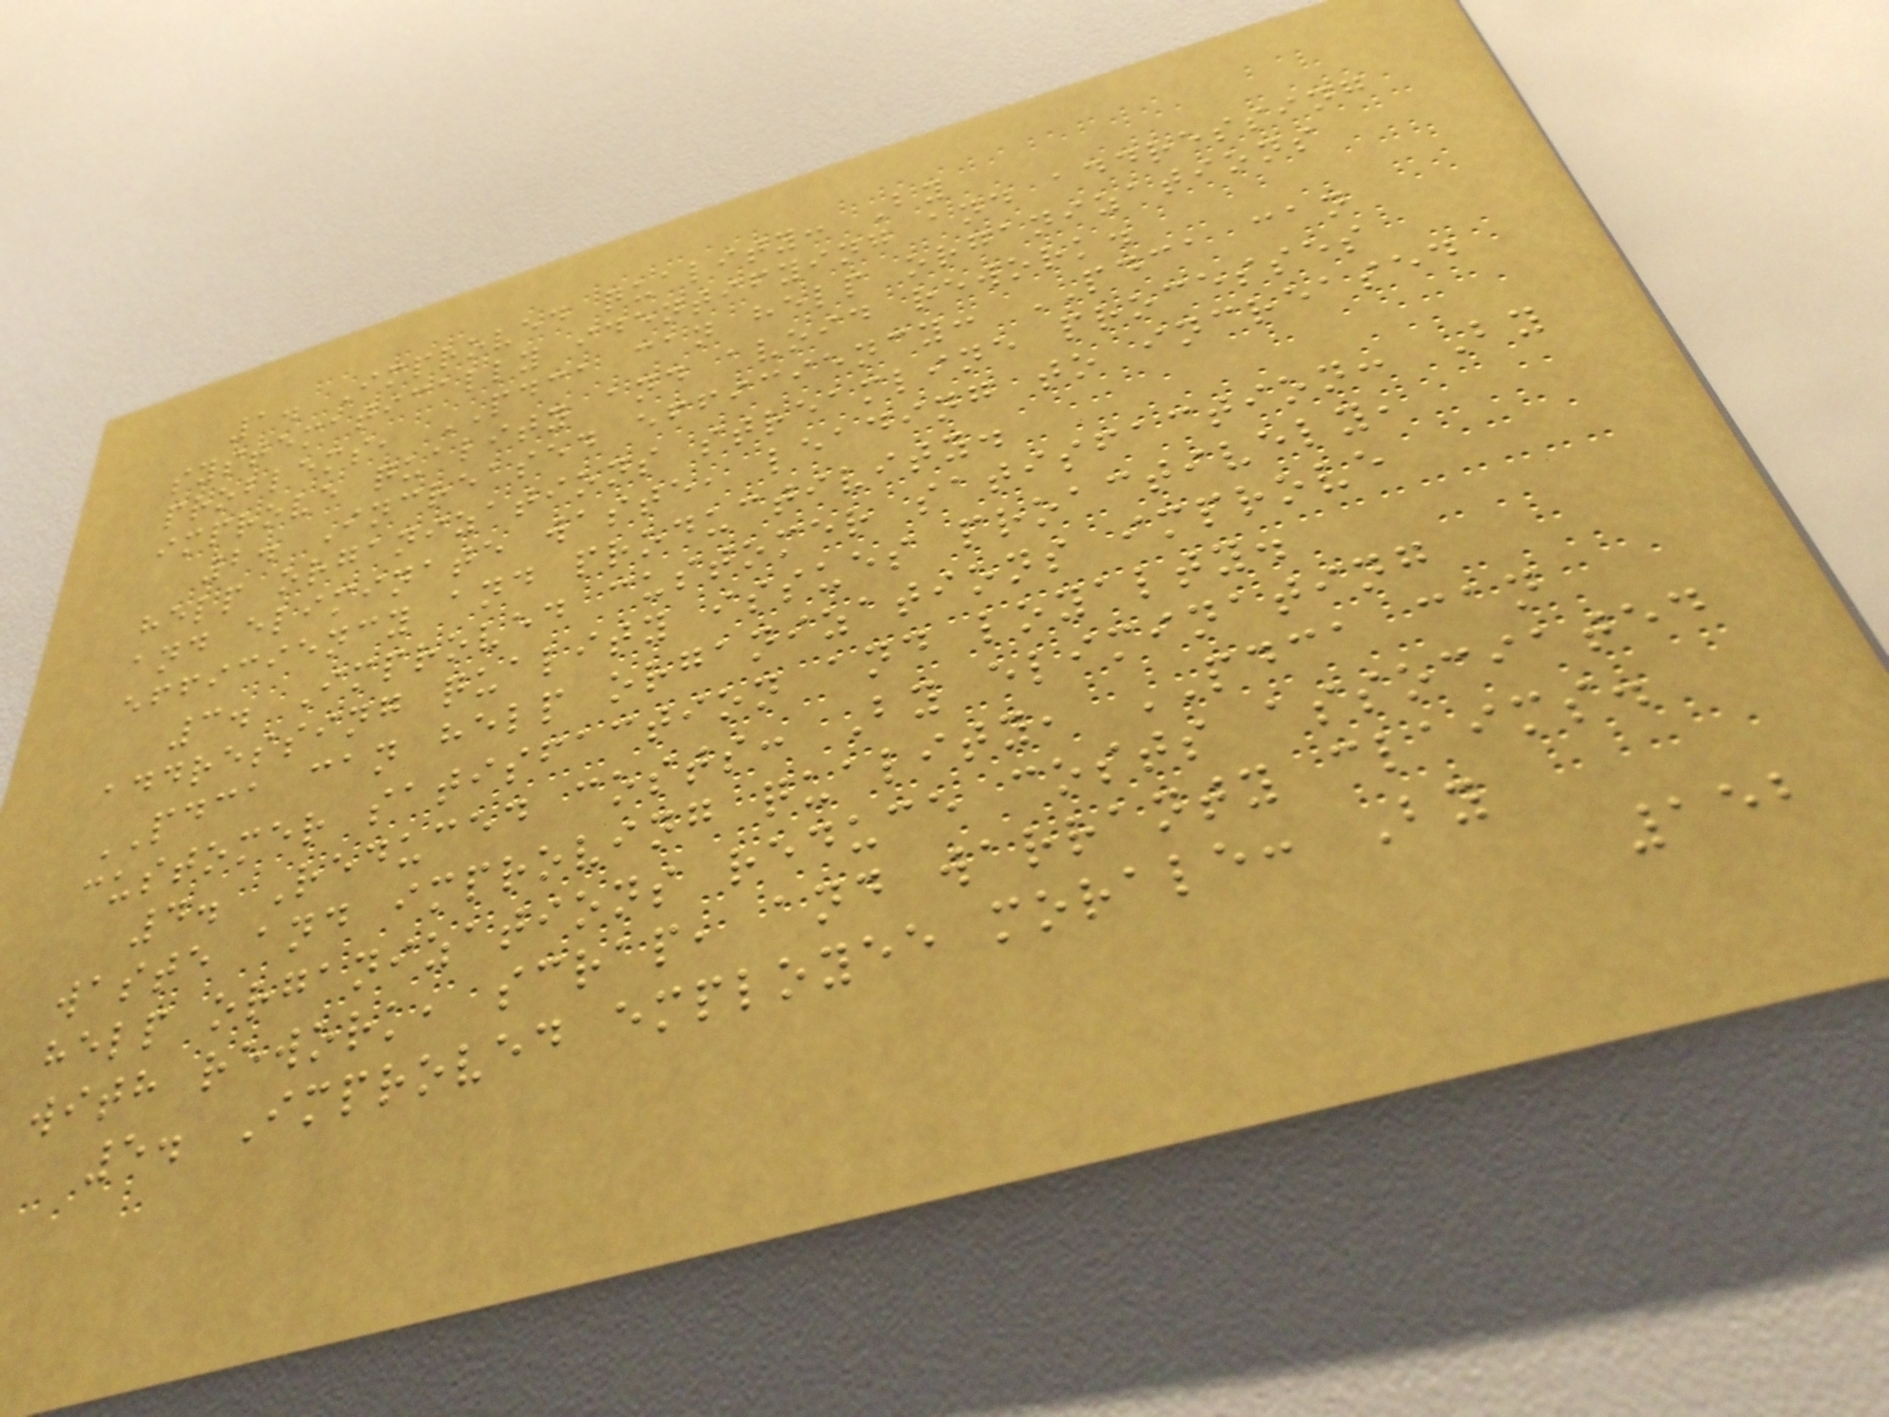1. Improved quality: By
systematically identifying and addressing
problems, PDCA can help organizations
improve quality and avoid rework.
2. Increased efficiency: PDCA can
help organizations streamline processes
and eliminate waste, leading to increased
efficiency and productivity.
3. Improved customer satisfaction: By
addressing quality issues proactively,
PDCA can help organizations improve
customer satisfaction and loyalty.
4. Reduced costs: By eliminating
waste and improving quality, PDCA can
help organizations reduce costs associated
with rework, scrap, and warranty claims.
5. Improved employee morale: By
152
